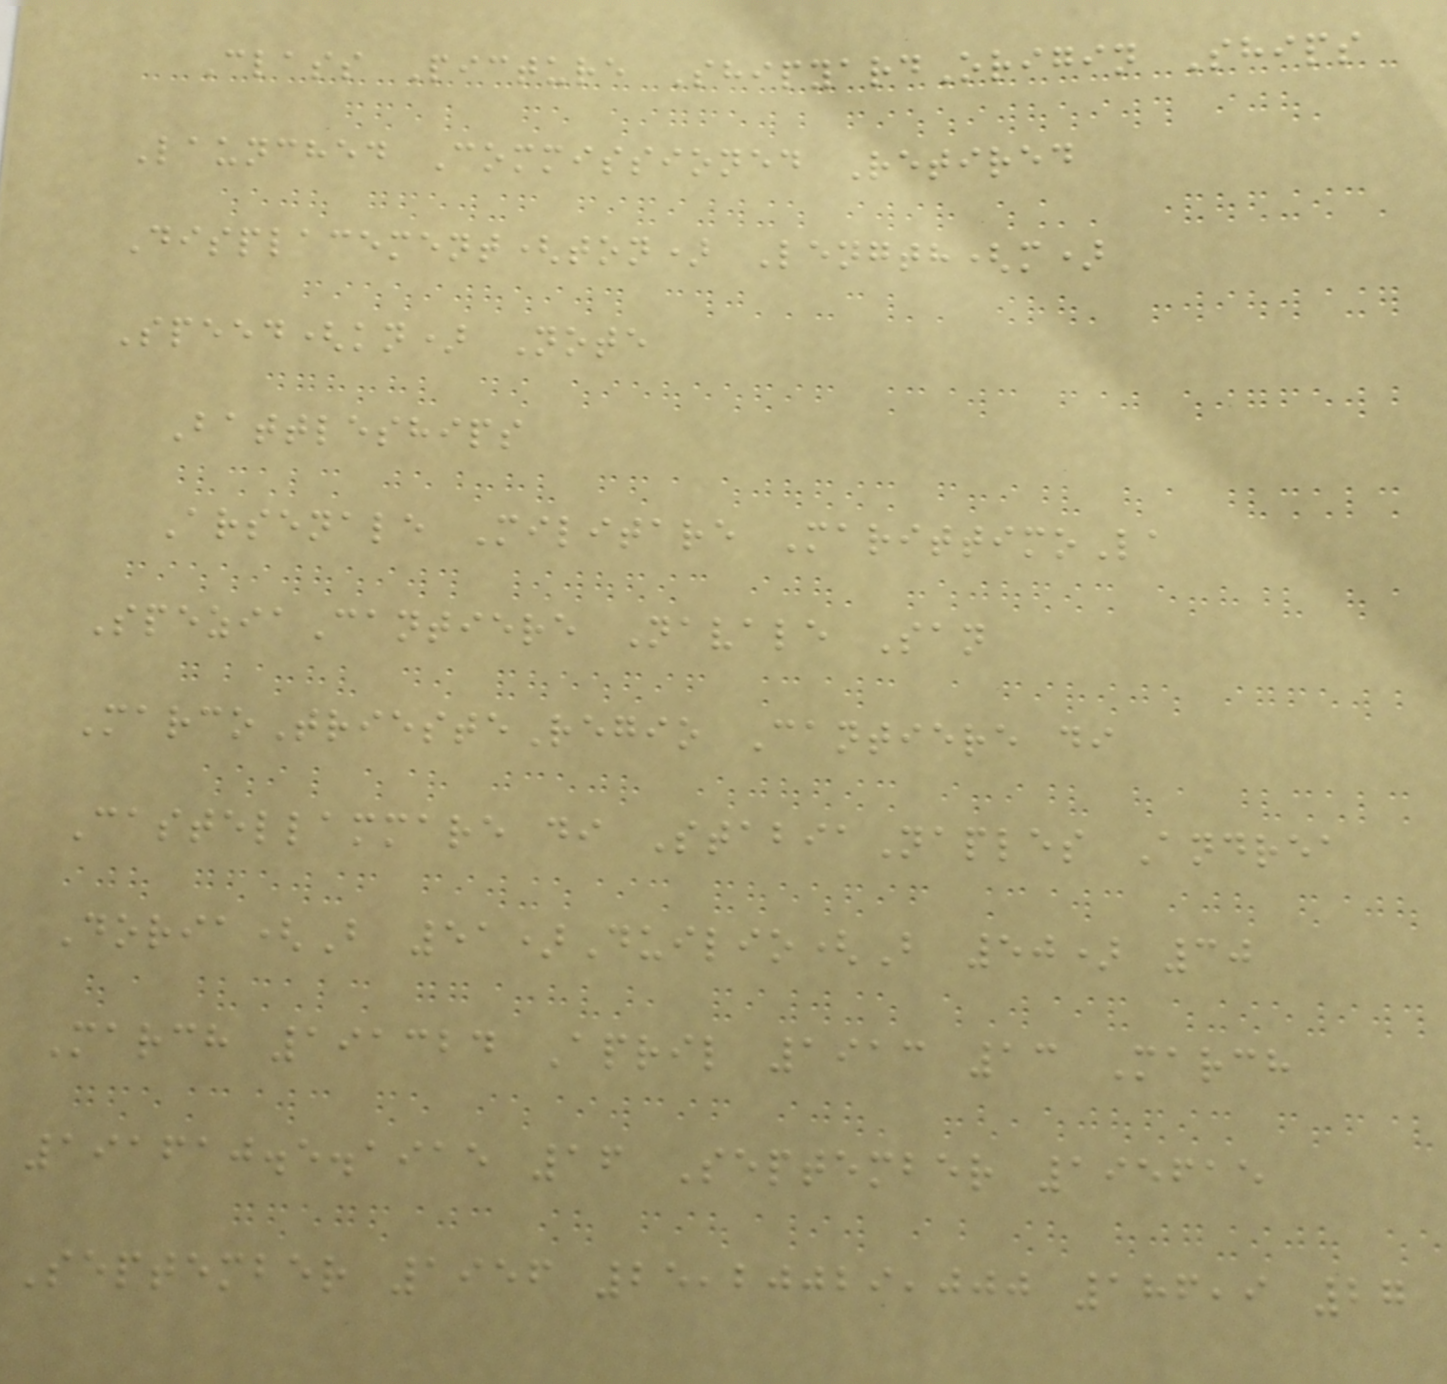Class Picture ShipyardOrigin Ships
Launched Commissioned Retired
Displacement(ton) Length(m)
Speed(kn) Note
Battleships
Arsenale Militare MarittimoLa
SpeziaCantiere Navale San
MarcoTriesteRegio Cantiere di
Castellammare di StabiaNaples Andrea
Doria(B 51)Duilio(B 50) 30
March 191324 April 1913 13 March
191610.5.1915 16 September 195615
September 1956 25,20029,000 186,9 27
